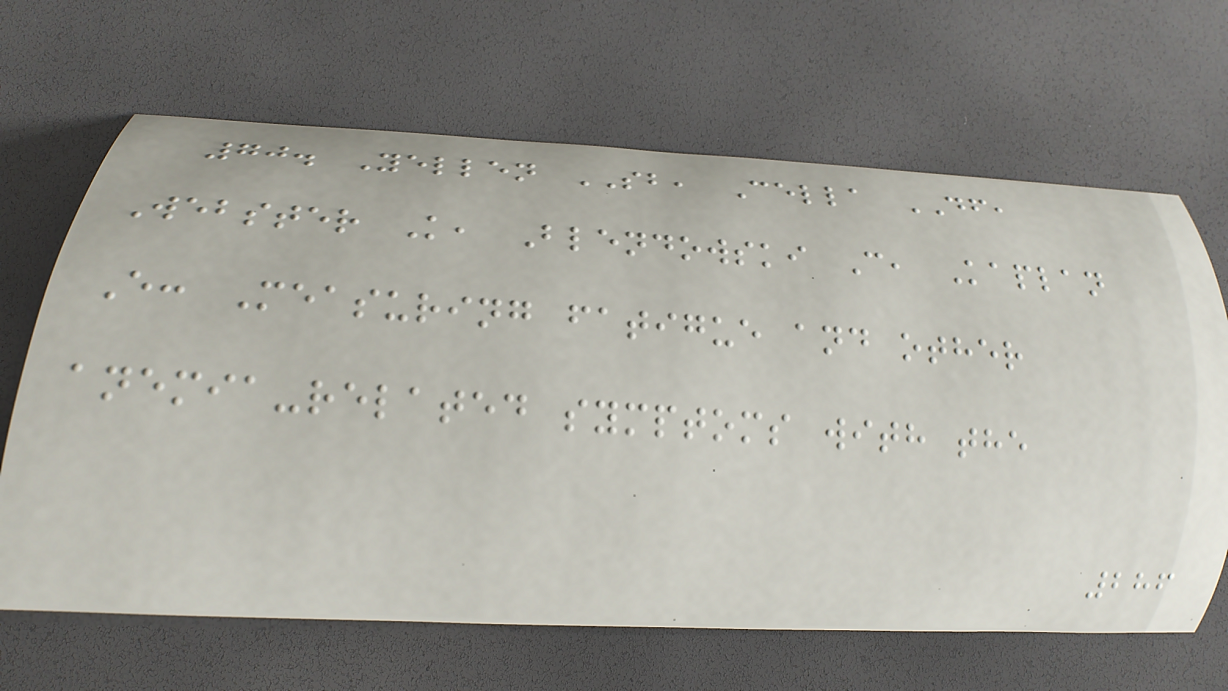70. Yellen SB, Cella DF,
Webster K, Blendowski C, Kaplan
E: Measuring fatigue and other
anemia-related symptoms with the
286
